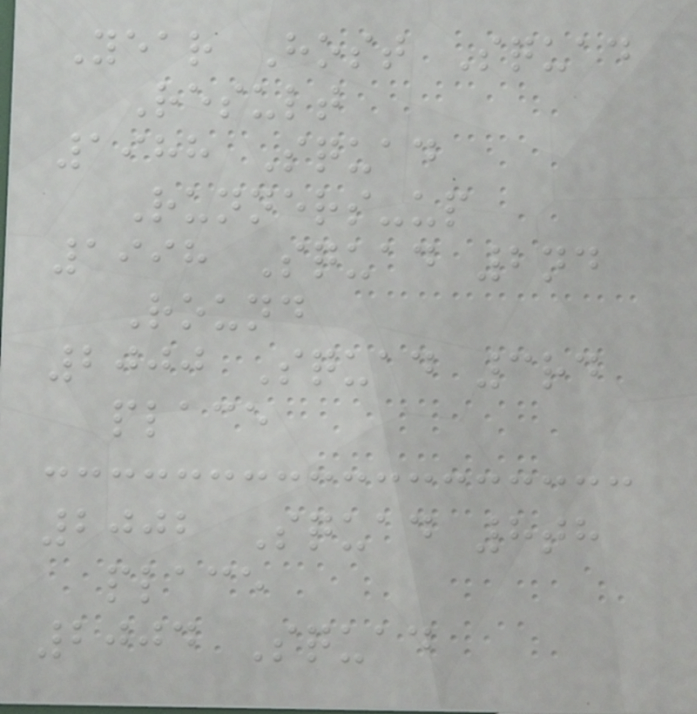Year Host Squad
Result
1988 Squad
Runners-up
1998 Squad 2nd
Round
2000 Squad 3rd
place
2002 Squad 8th
place
2004 Squad
